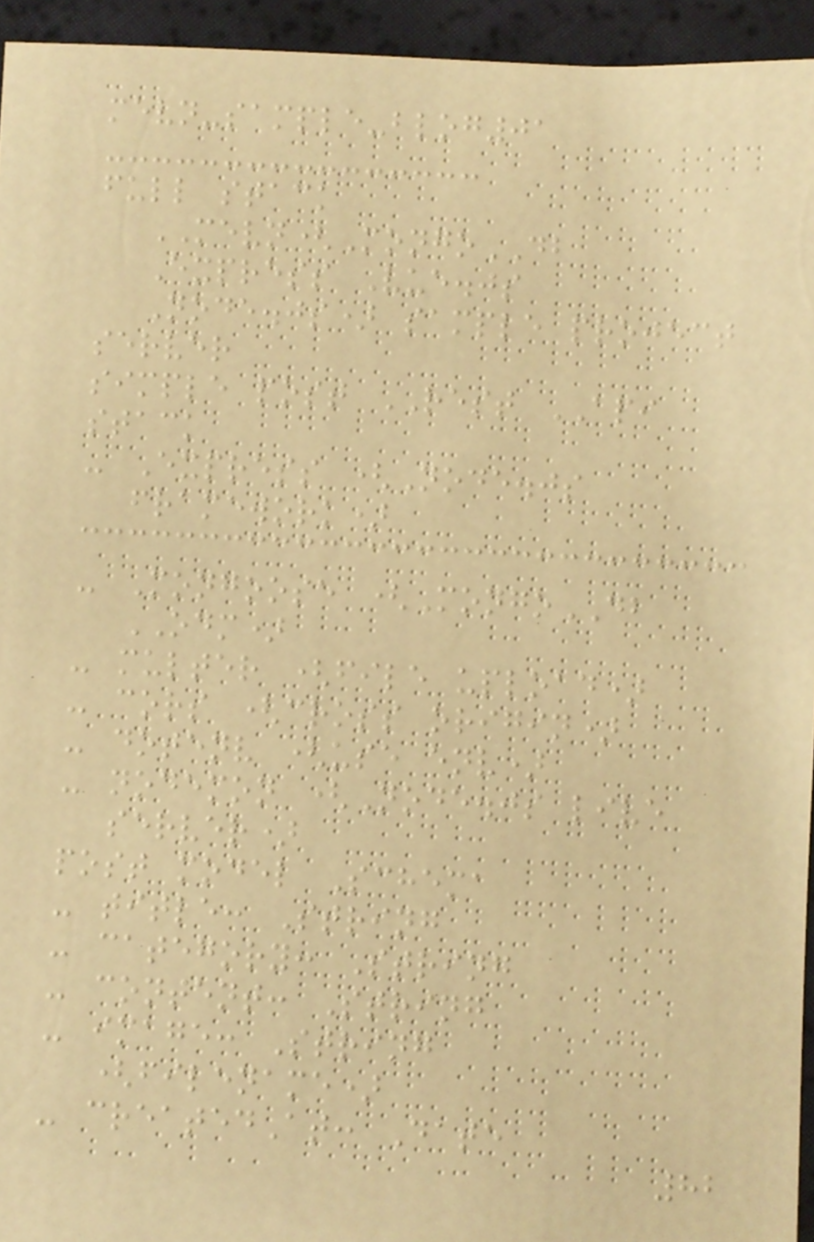mevn-sample-blog01
full stack
MEVN(MongoDB
Express Vue.js
Node.js) sample project
server
simple post REST API
stack
- Express (Node.js
framework)
- Mongoose (MongoDB
ODM)
- multer (file upload)
- cors (cross origin)
- dotenv (use env)
- nodemon (Node.js live
server)
post model Schema
- title: String
- category: String
- content: String
- image: String
(filename)
- createdAt: Date
82
